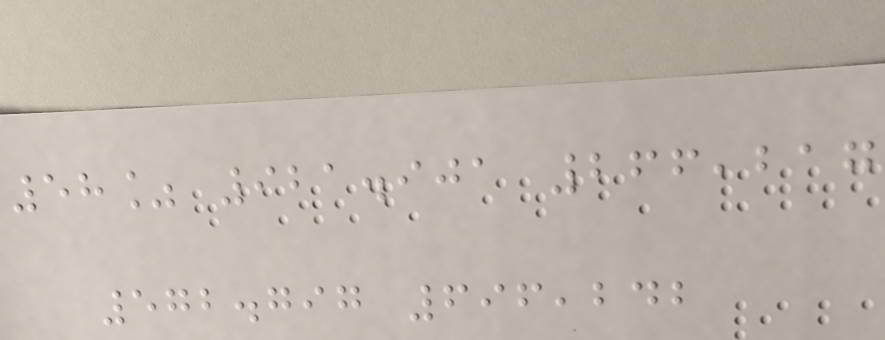58% 921.901 266,217
572.797 696,242
